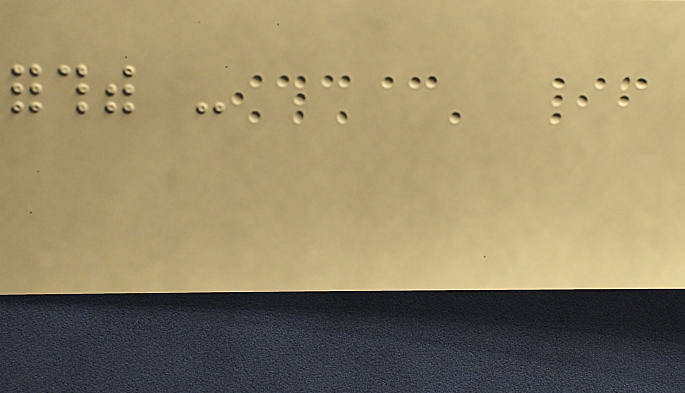forthwith -
